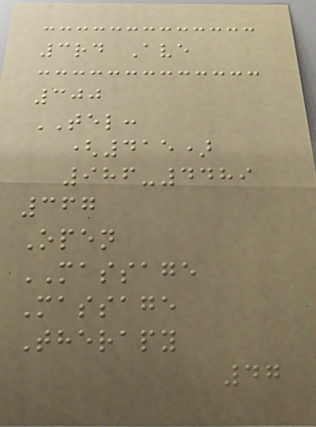3rd Ave
300
TEL:
(415)
986-4489
367
Open
MASSAGE
Massage
Therapy
47
